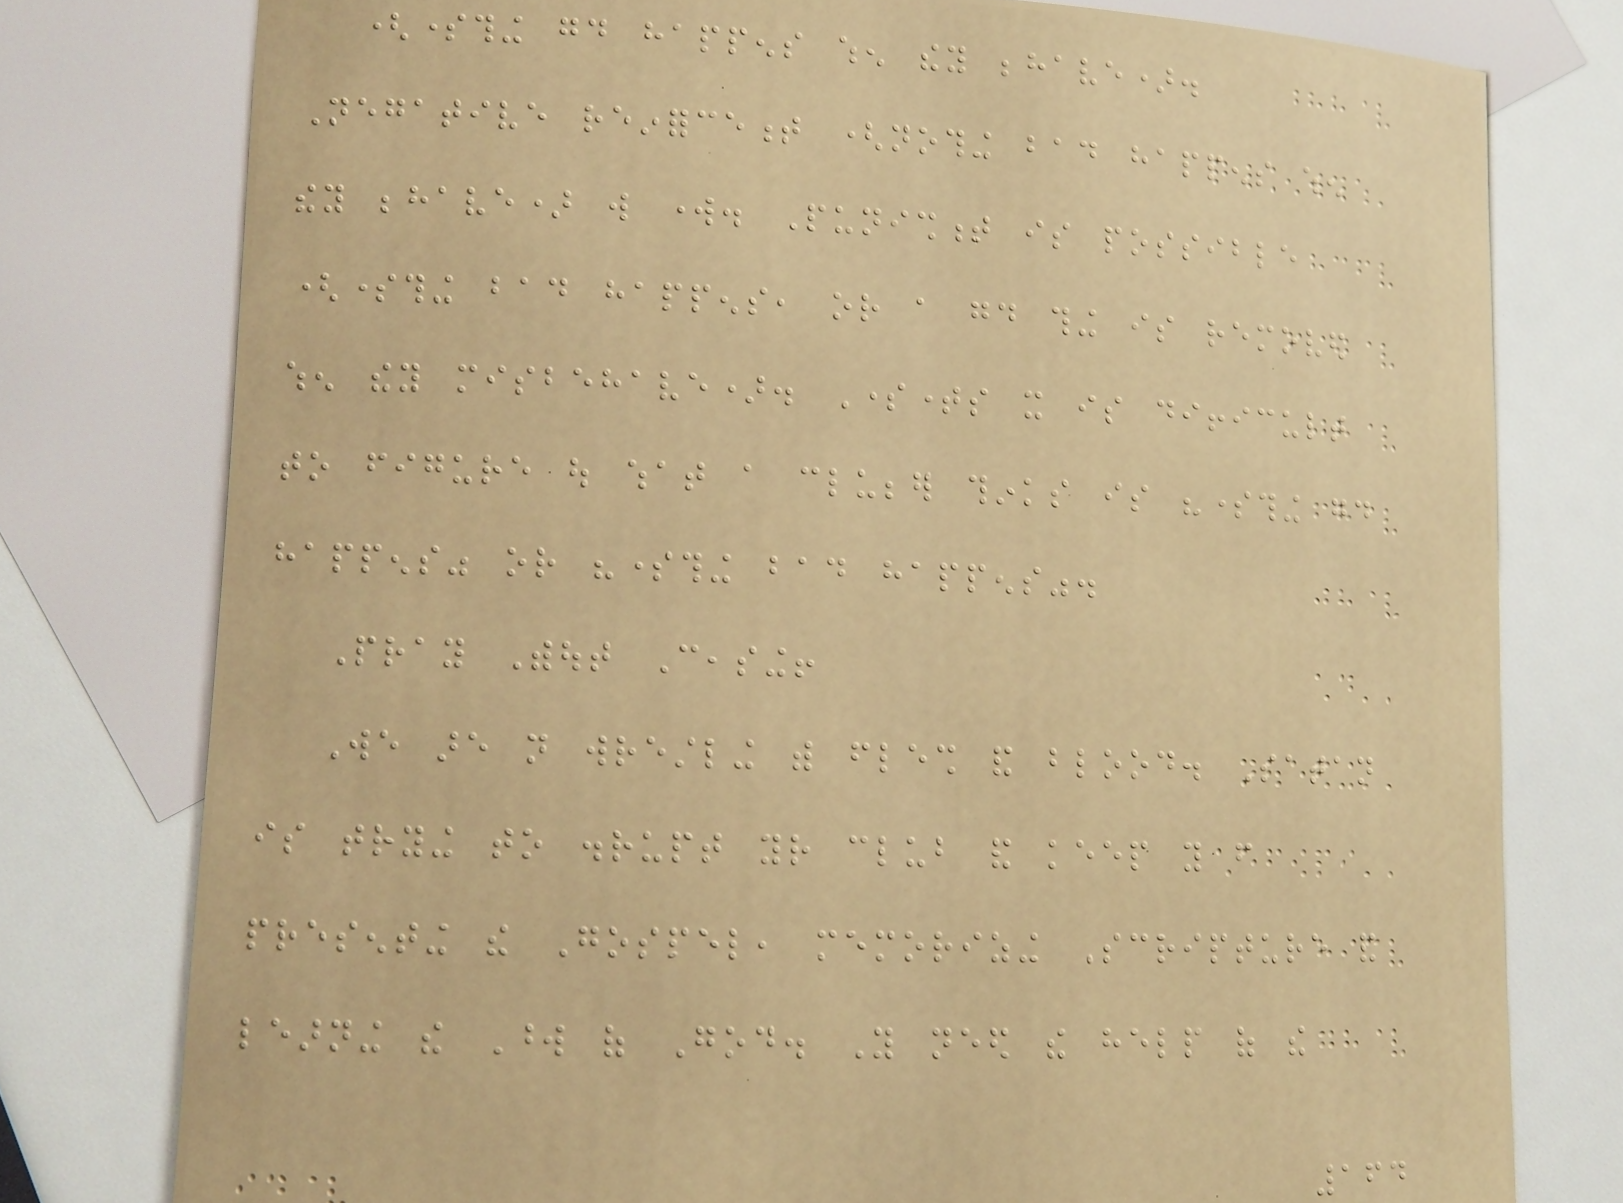(something good happens when they behave).
Negative reinforcement (nothing bad happens when
they behave) will work. Punishment is possible
(something bad happens, or a good thing is removed
when they misbehave). Sometimes it is difficult
to figure out what a clubber thinks is "something good
happens" or "something bad happens".
Pray Without Ceasing!
We are not wrestling with flesh and blood. Satan
is trying to disrupt your club and keep you from
presenting the Gospel, memorizing Scripture and
learning the Word of God. You need the help of the
164
